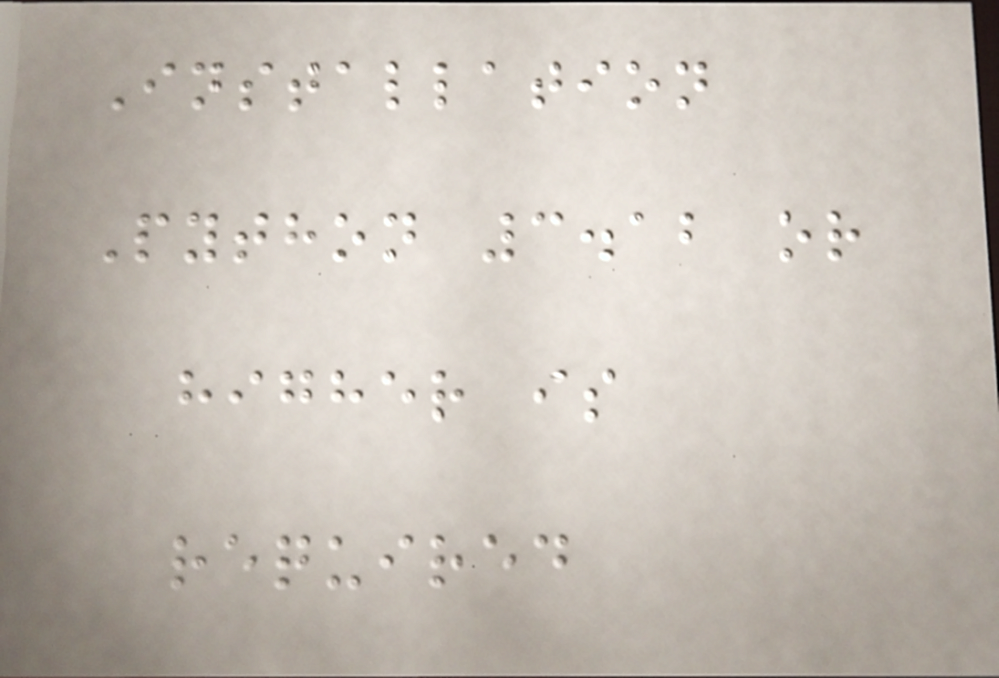Installation
Python 3.12 or
higher is
required
